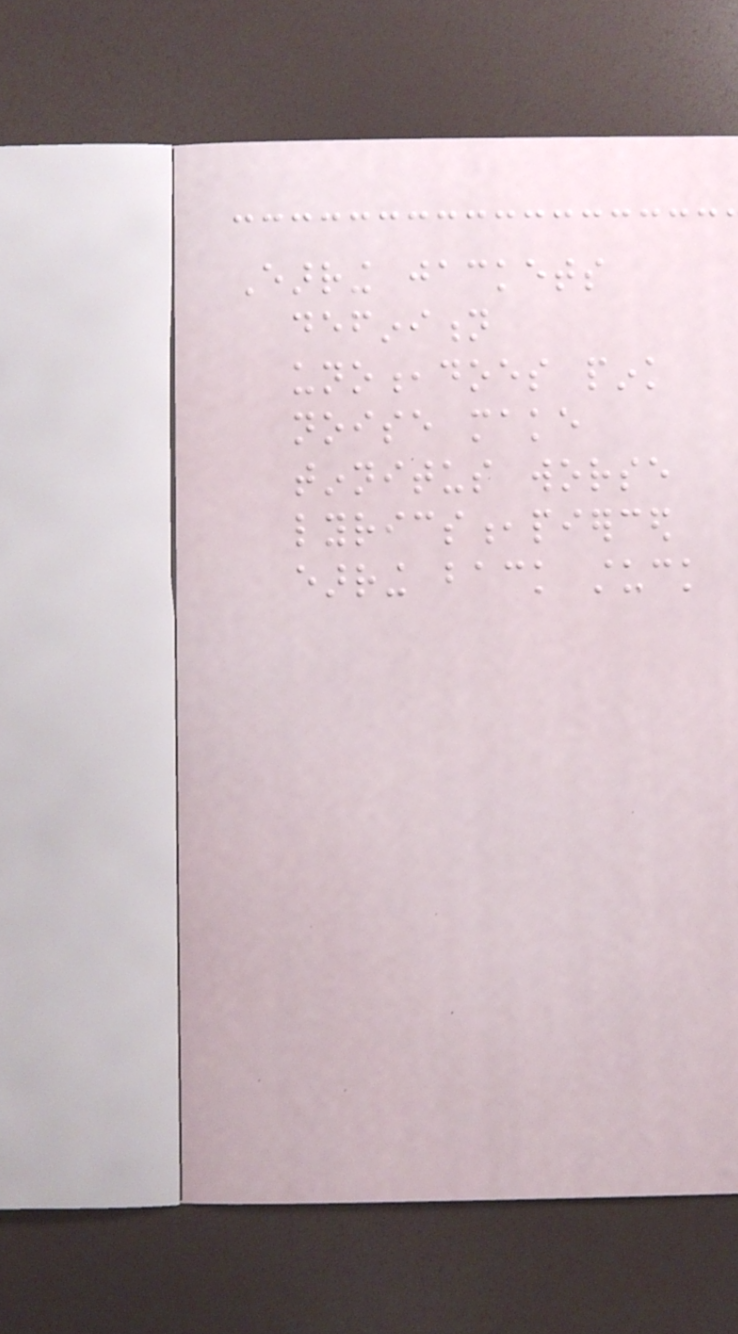Earring jackets
definition
uno,does pink
noise make
tinnitus worse
lyrics,pierced
earring back stuck
